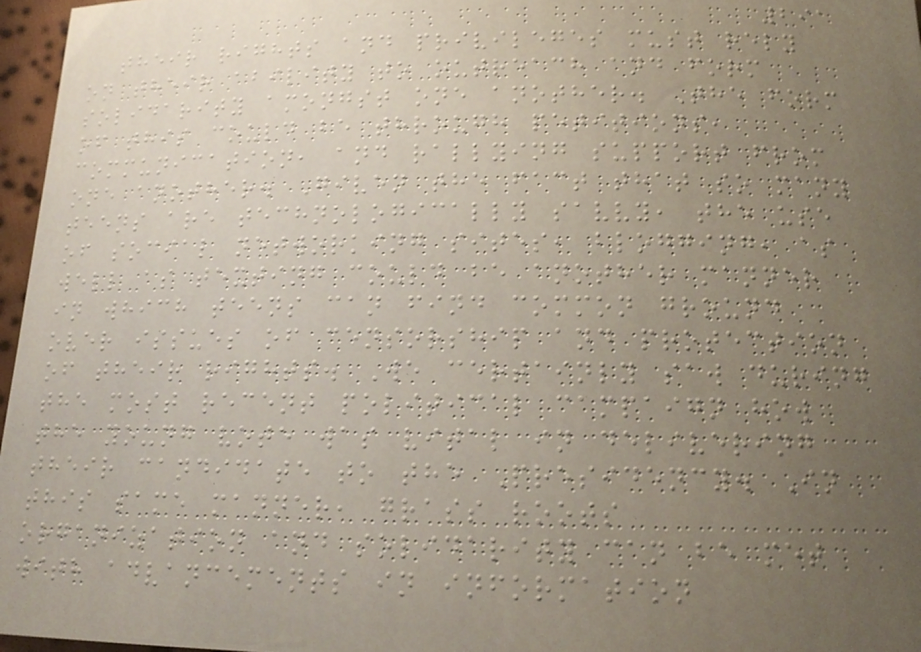291
their rights and privileges must rely
on their ability to outreach and form
solidarity amongst one another. The form
of this could be through petitions,
communication, and rallying support from
one another. Given the fact that so many
teens are technologically savvy, the use
of social networking sites, blogging, as
well as texting could be another manner
in which teens can find common ground
over issues of censorship and protection
of their rights. We certainly saw during
the most recent political campaign how
the young vote was vital in delivering
their candidate to the Presidency. In
this same manner, grass roots
organization and solidarity can be met
with advancements in information
